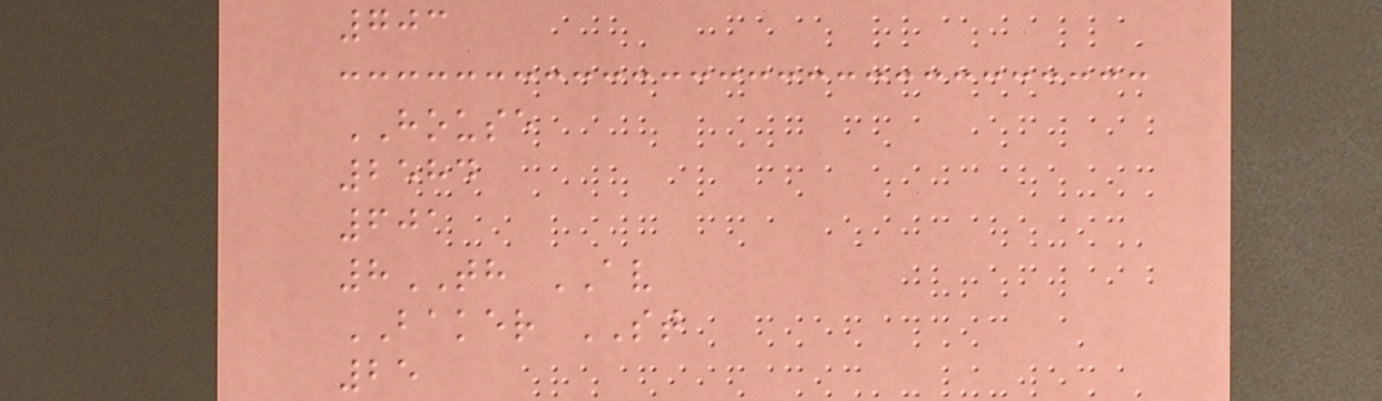703
HOUSE
2584
601
8TH AV
BAKER ST
25
